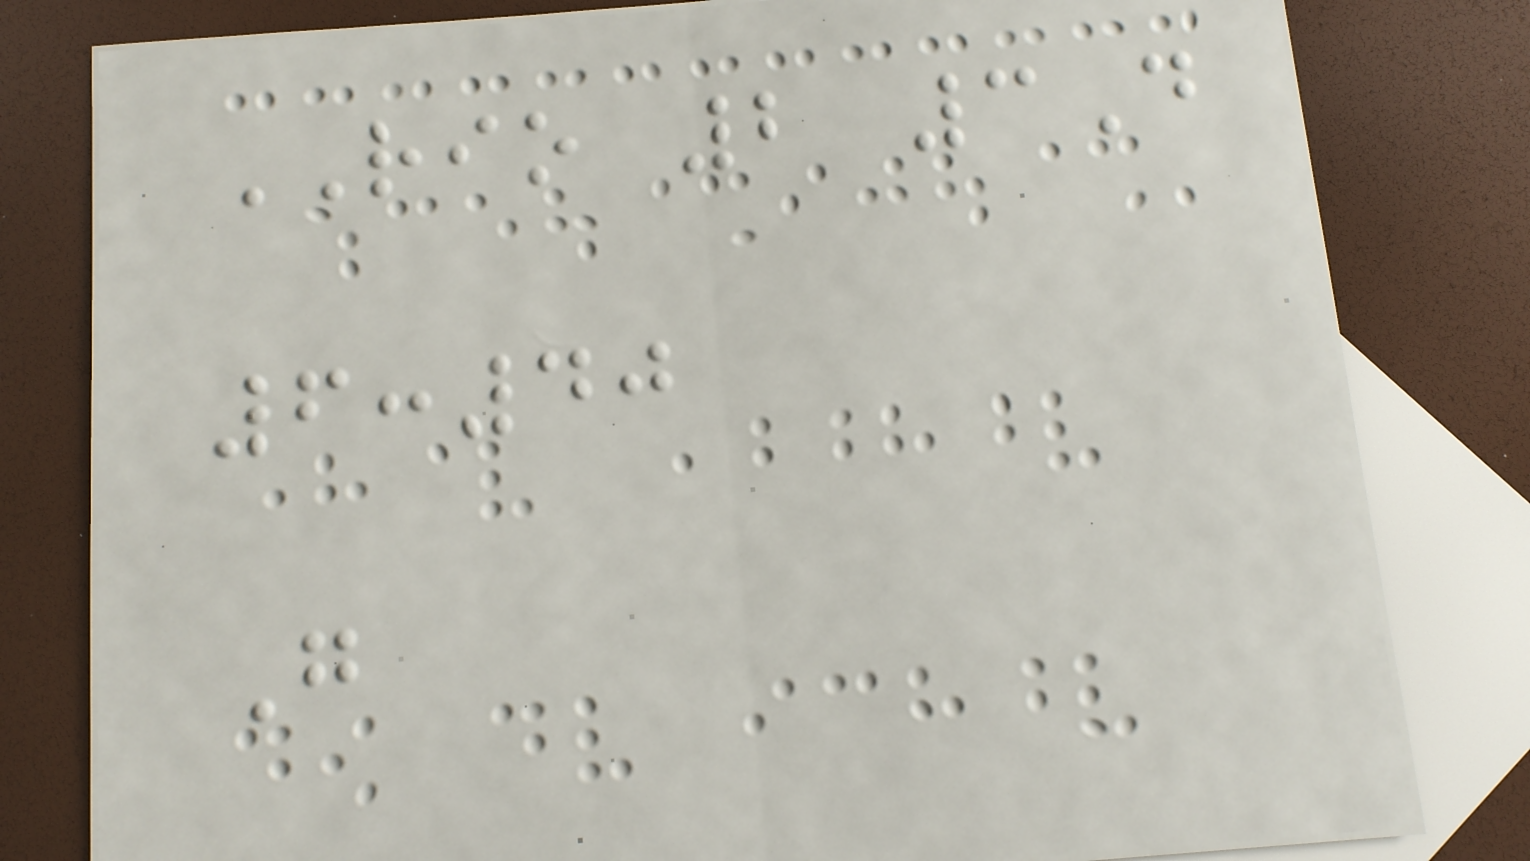RIO 2 3D
6:40
G
